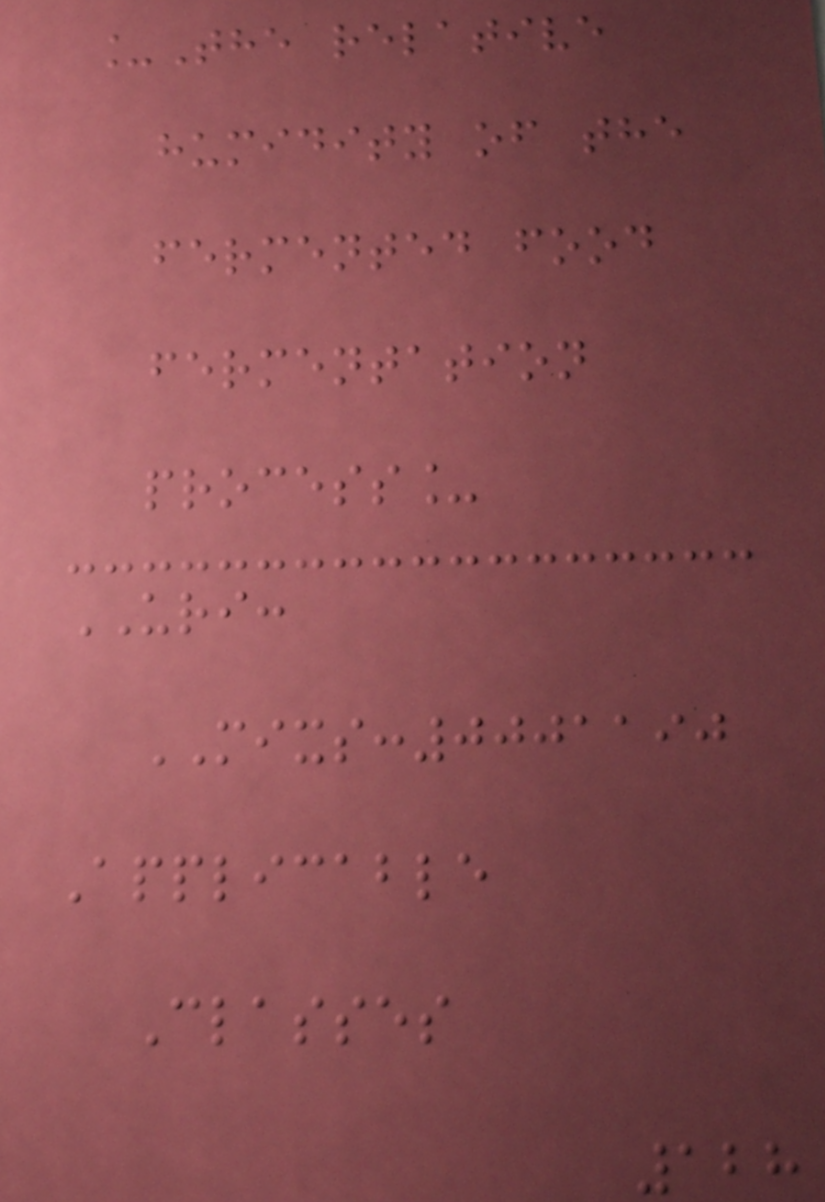_The relative
humidity of the
fermented food
fermentation
process_
URI:
MIXS:0001190
Applicable
Classes
128
